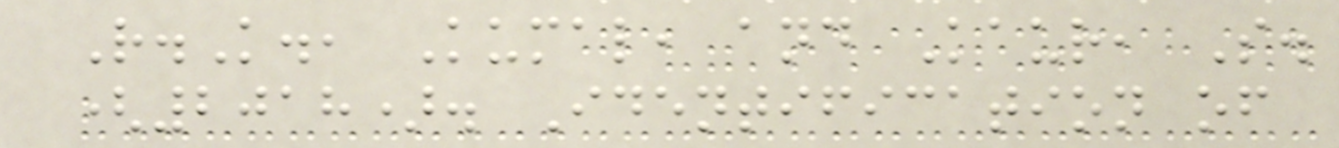R.K., Kumal, and Kaur, S.
(2018). Identification of
